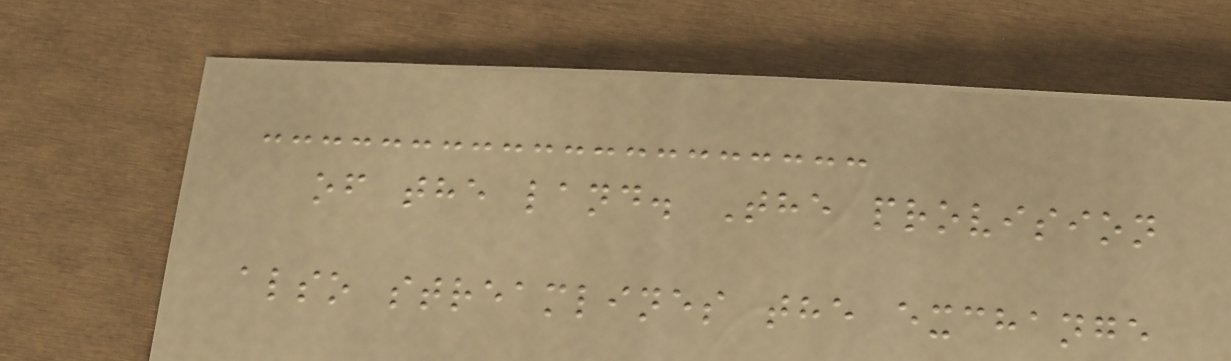of the land. The provision
also streamlines the exchange
